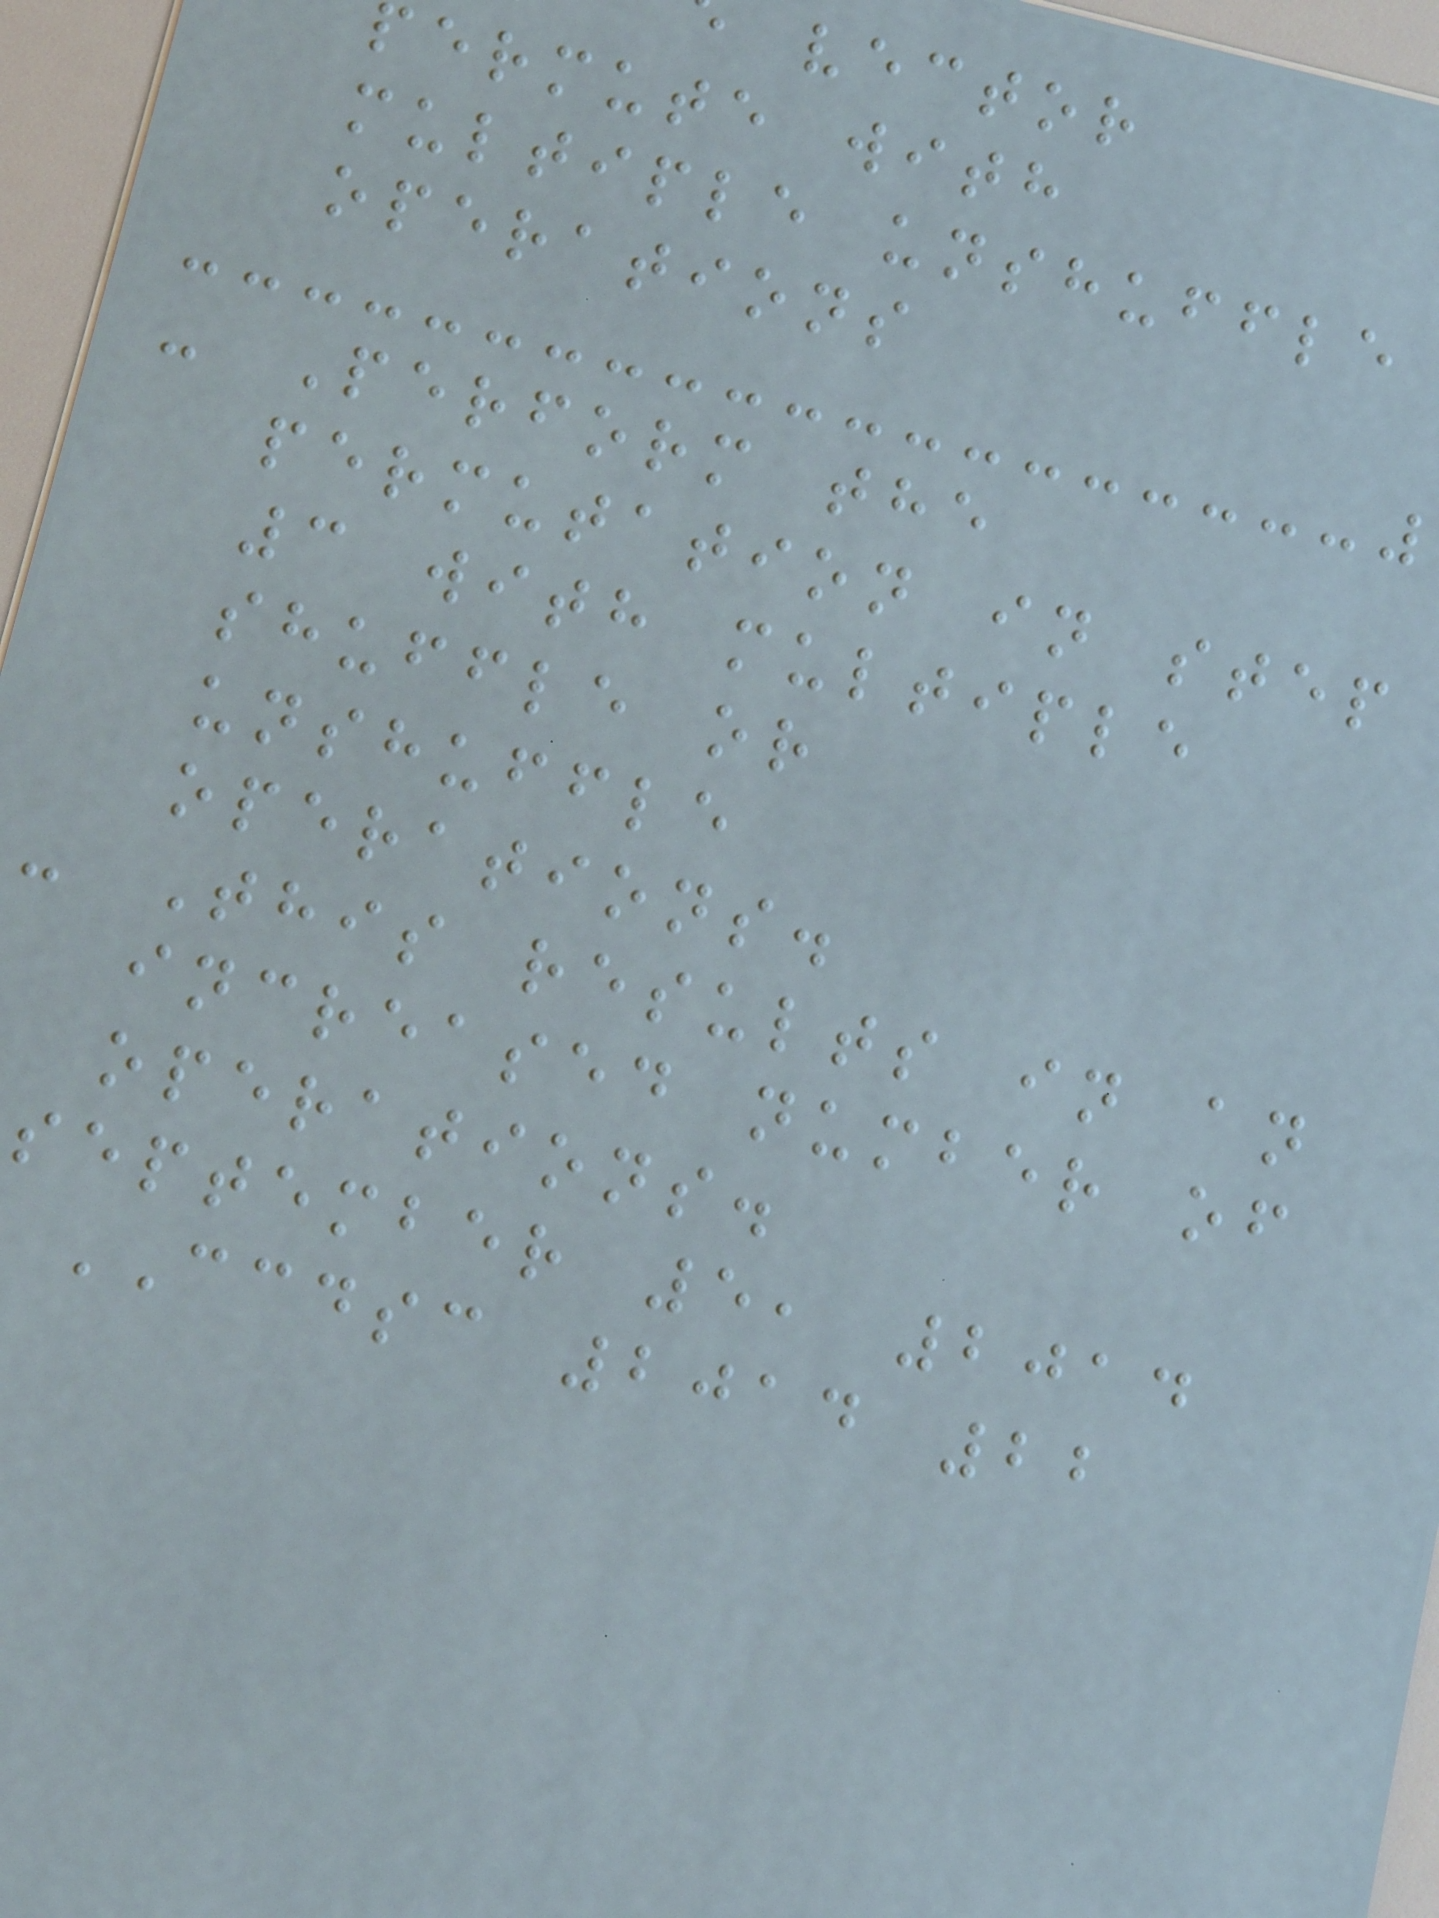vector
ermute with
multiple unshuffle
operations
- Perform the
permutation in step
3 with multiple
shuffle or
unshuffle
operations.
- This results in an
increased number of
operations.
september 5, 2014
CCDSC 2014 22
